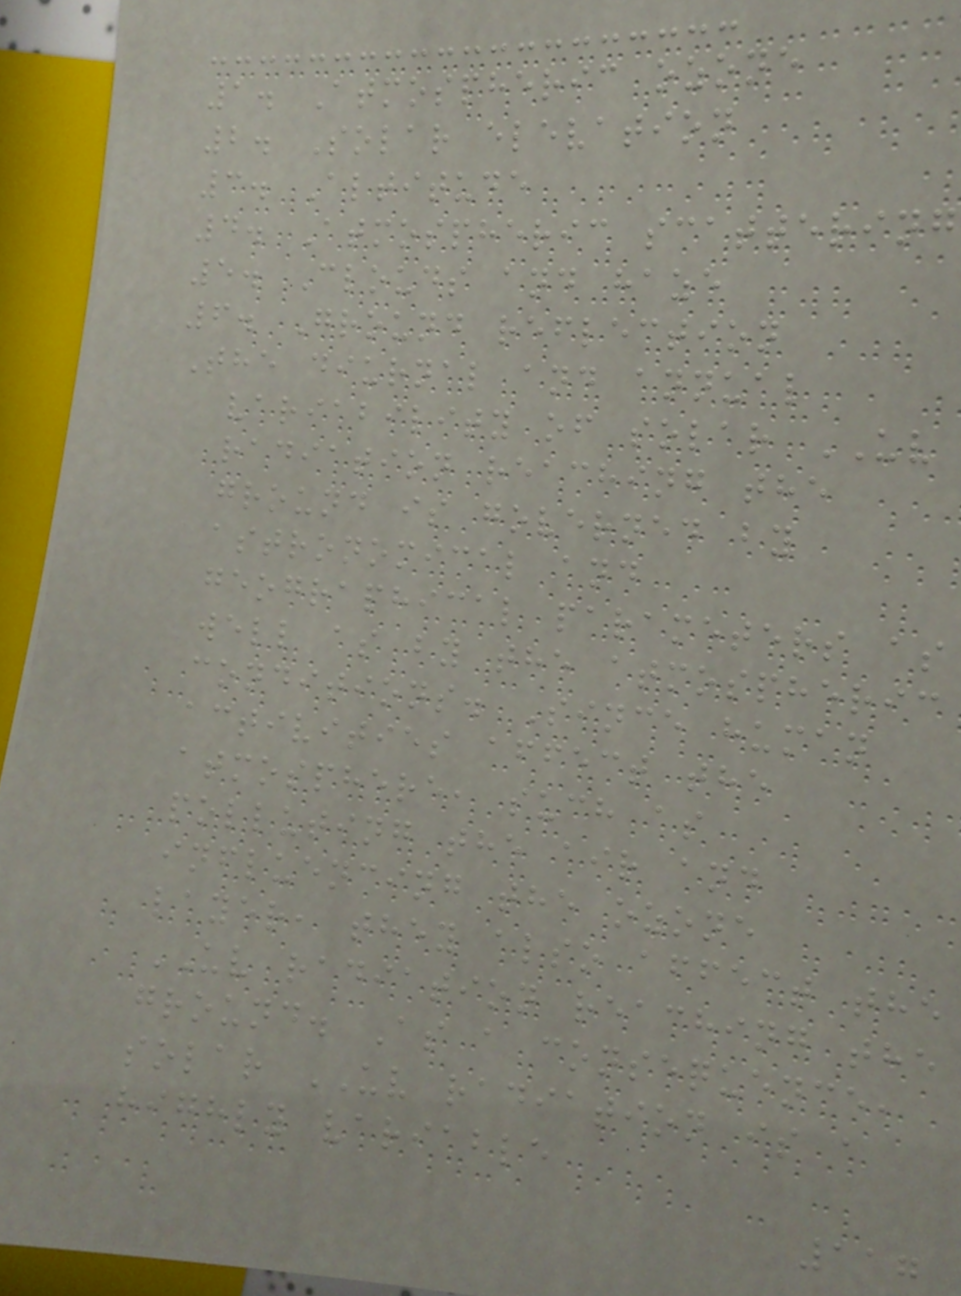1. Atmospheric ozone
2. Solar elevation
3. Altitude
4. Atmospheric scattering
5. Clouds and haze
6. Ground reflection
The diurnal and annual
variability of solar UV
radiation reaching the
ground is governed by
astronomical and
geographical parameters as
well as by the atmospheric
conditions. Since human
activities affect the
atmosphere, such as
polluting the air and
influencing the ozone
layer, they also affect the
UV radiation reaching the
ground. As a consequence,
solar UV radiation is a
highly variable
117
